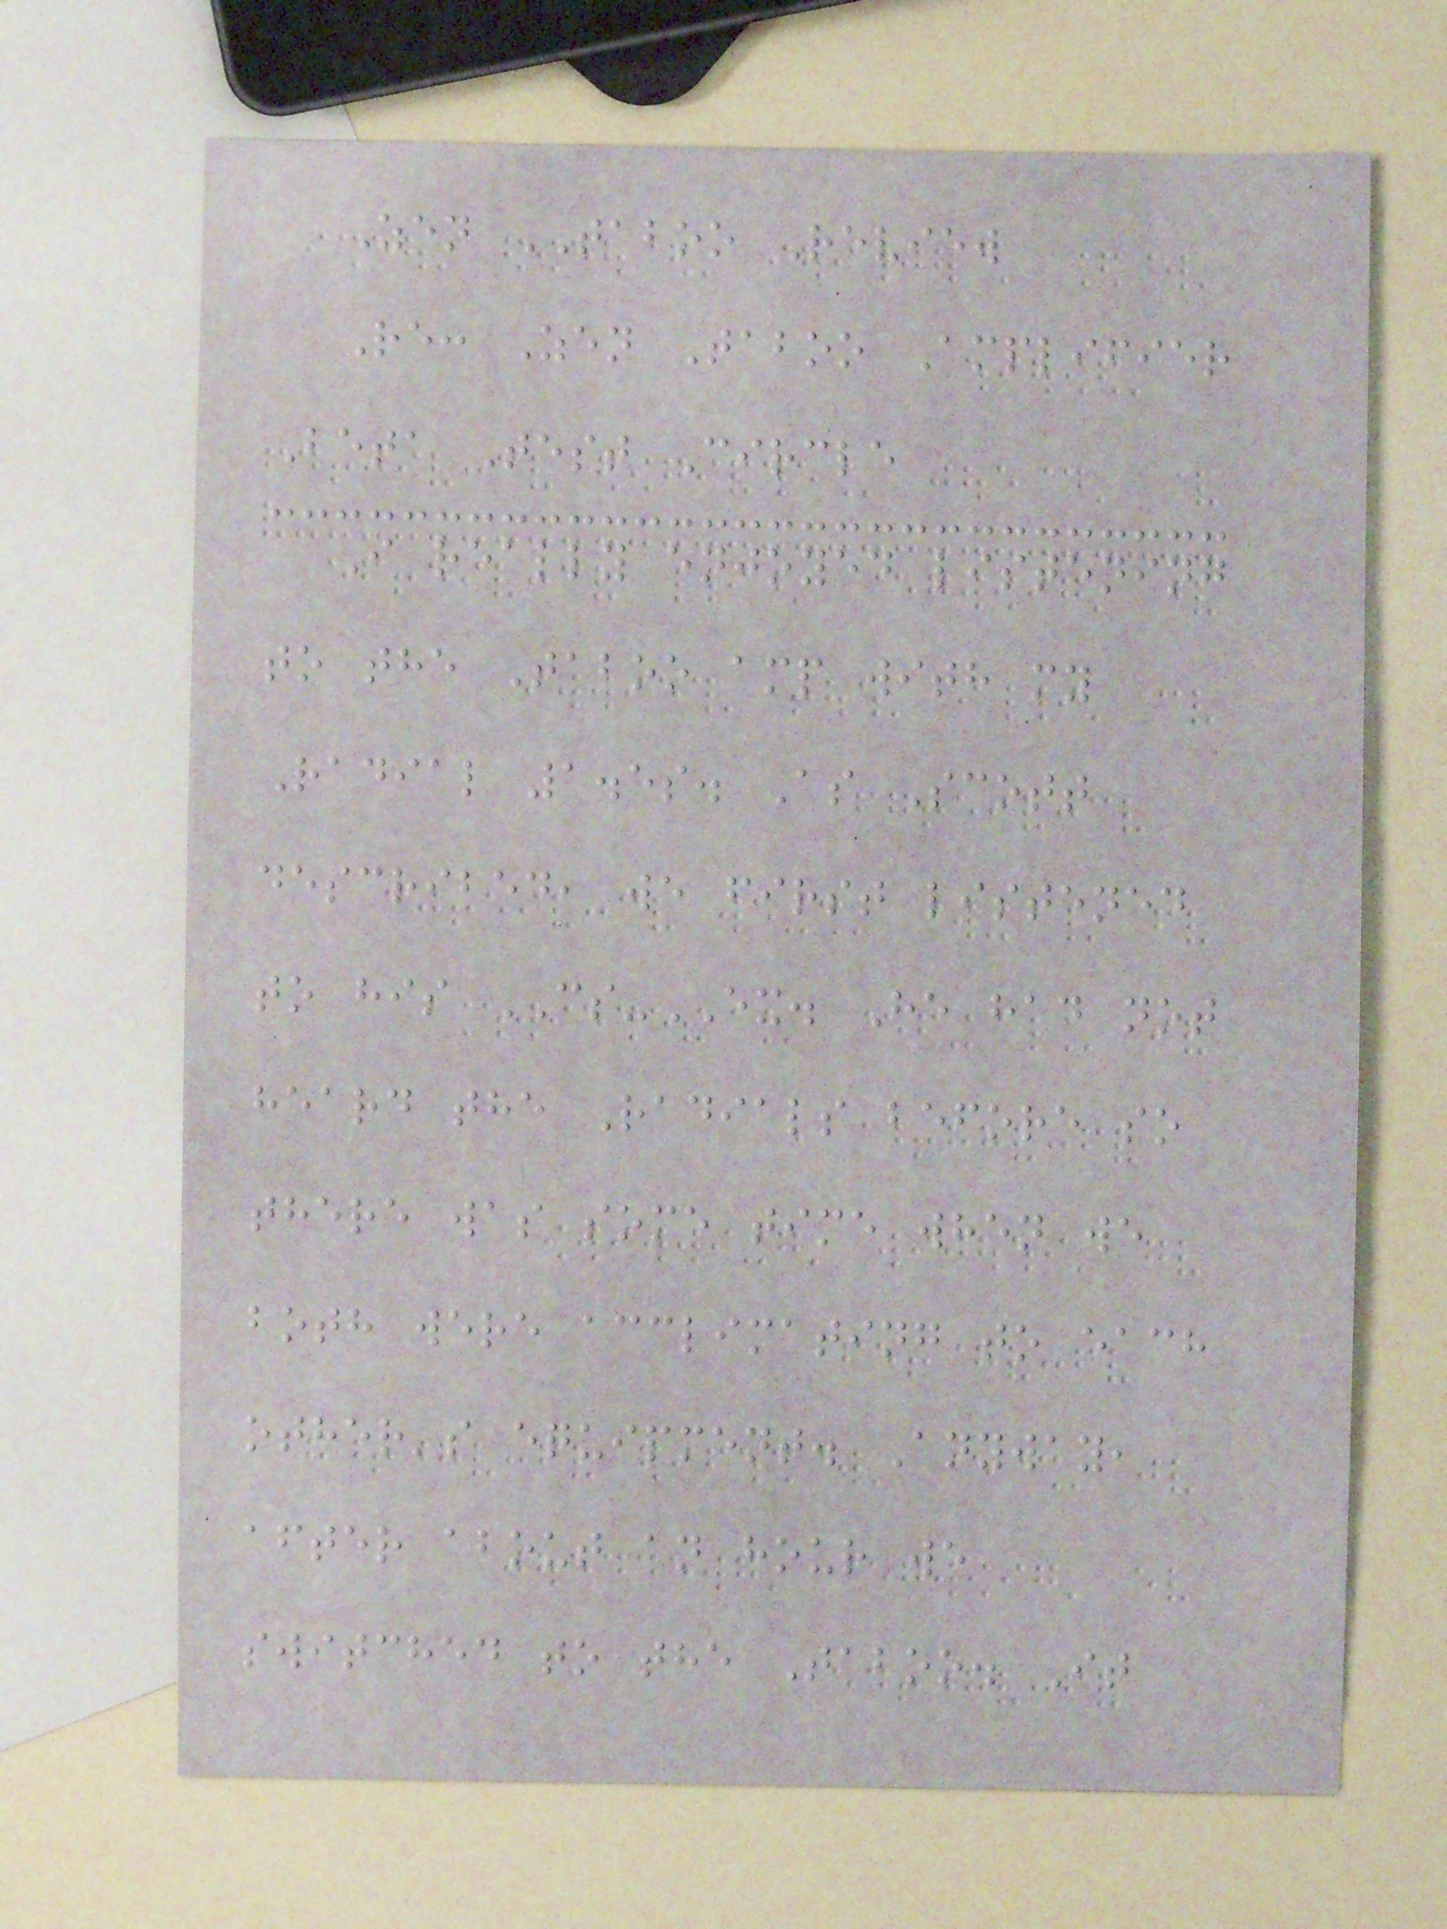Zen TABOO Review
Re: Zen Taboo Amplifier
Beta Test Circle
I really enjoyed listening
to the Taboo amp with my
Radial 1.5s. As Scott
described, we first listened
to his CS-EX. He had not
heard the Radials before so
there was some time when we
both were acclimating to each
other's equipment. Anyway,
after about an hour we
switched to the Taboo. It
